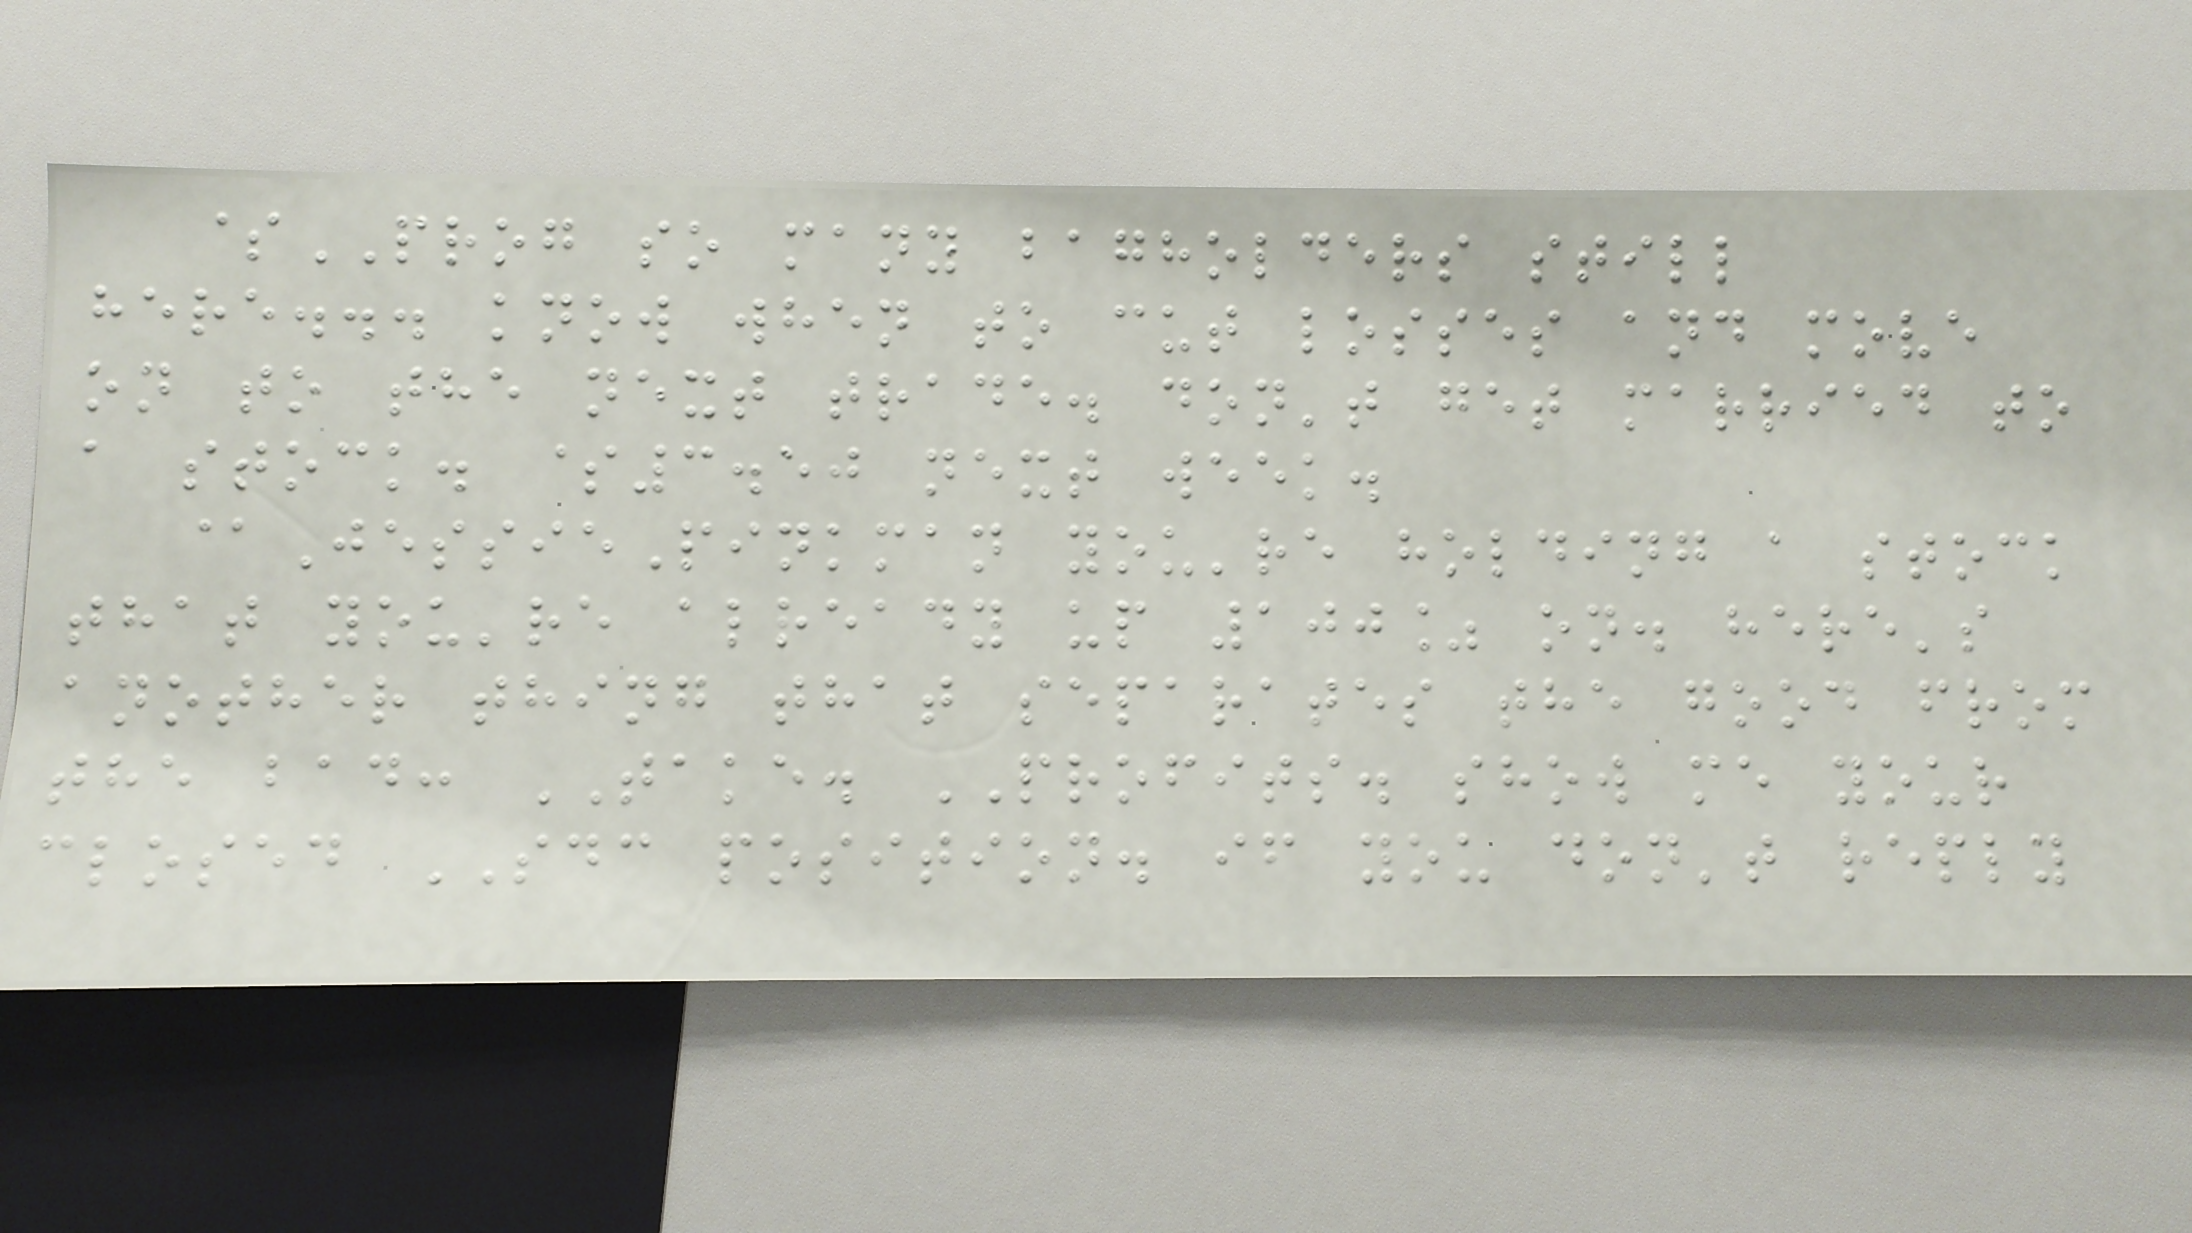$PROG so many bagholders still
here... know when to cut losses and move
on to the next trade. don't get married to
a stock. $3.50 next week.
@JessiePinkman you're holding a stock
that you're already up 100% on. here's
another thing that separates the good from
the bad: TAKE. PROFITS. show me your
closed SDC position. if you don't reply
